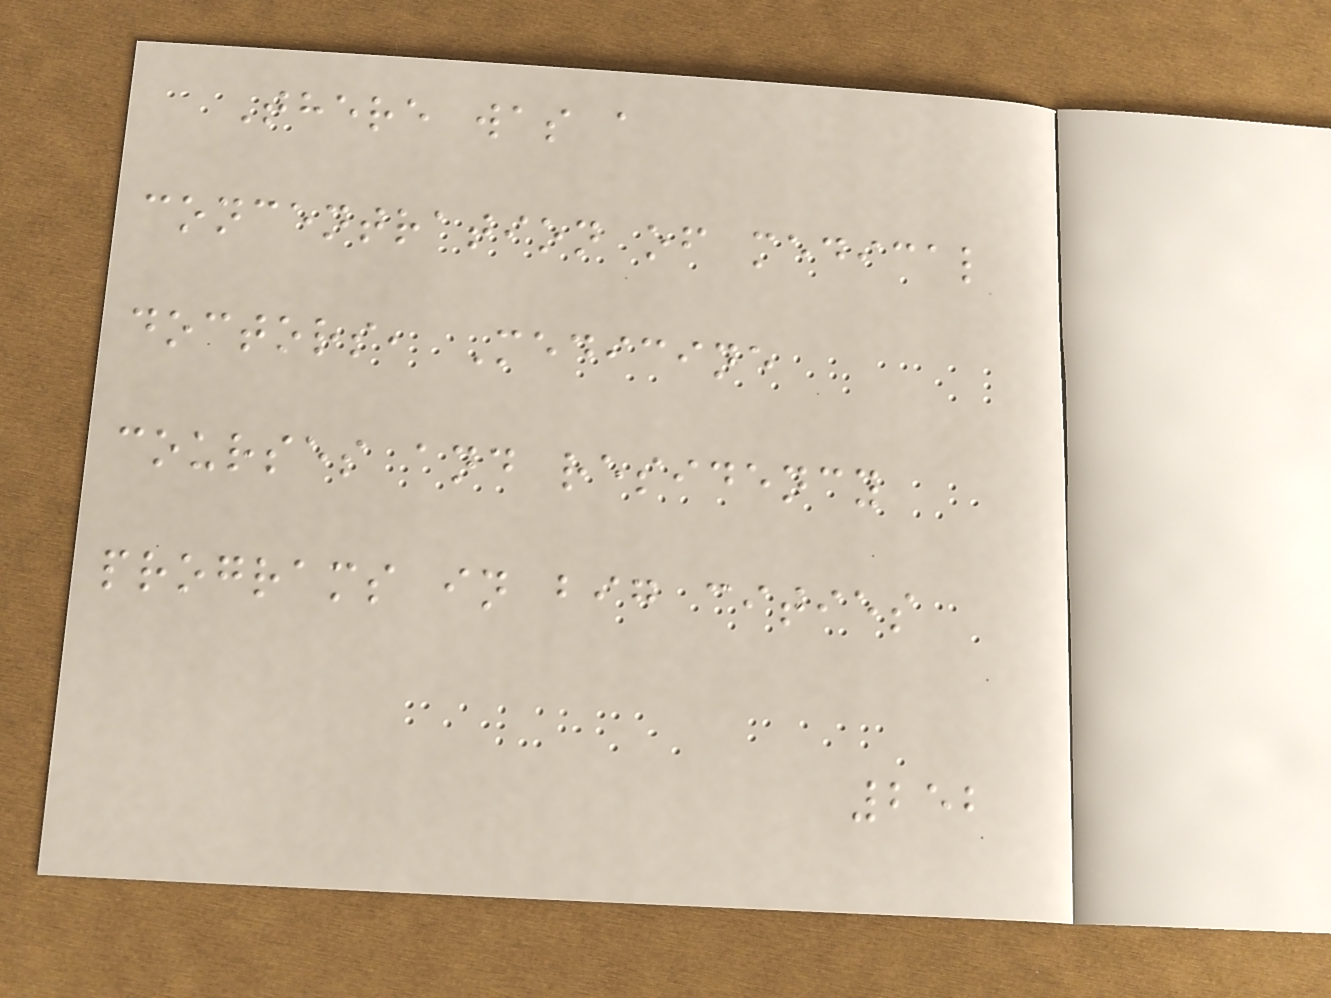There was a
concentration of medical
doctors, Medicine
courses and residency
programs in big cities
252
